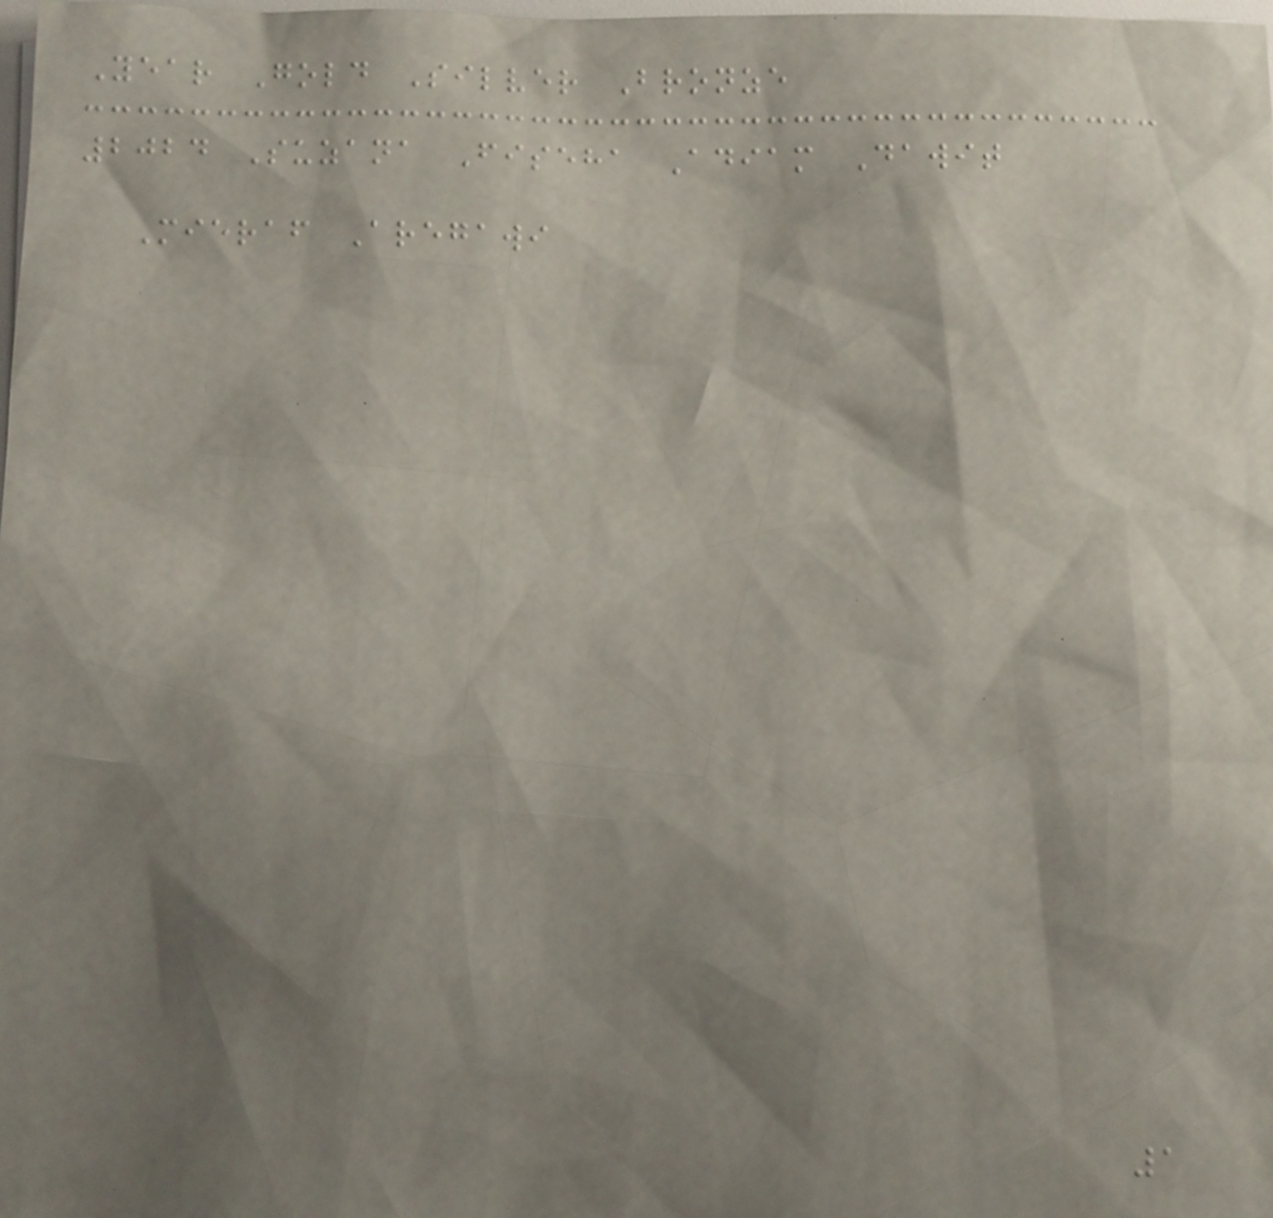Year Gold Silver Bronze
2024 Suzana Fiseha Adiam Dawit
Mieraf Aregawi
1
